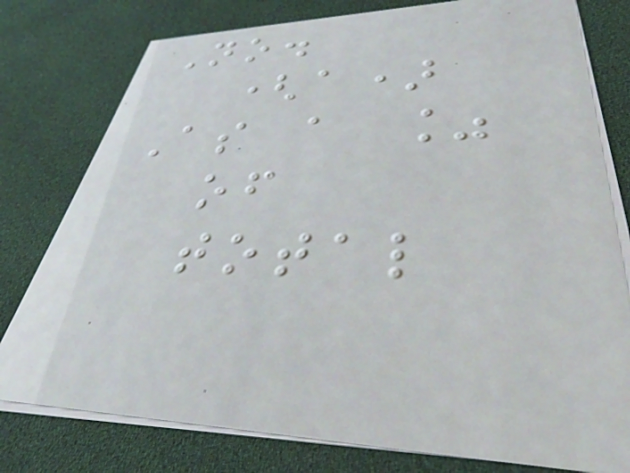No.
(a)
As a %
of
total
